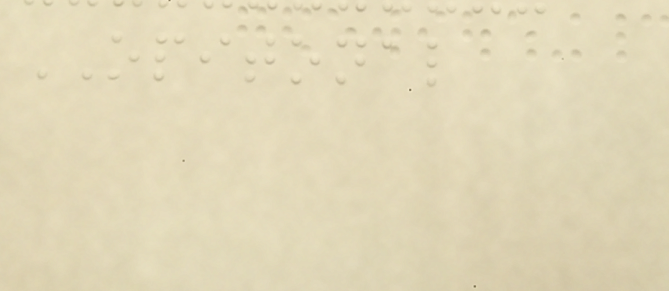OPITONAL
